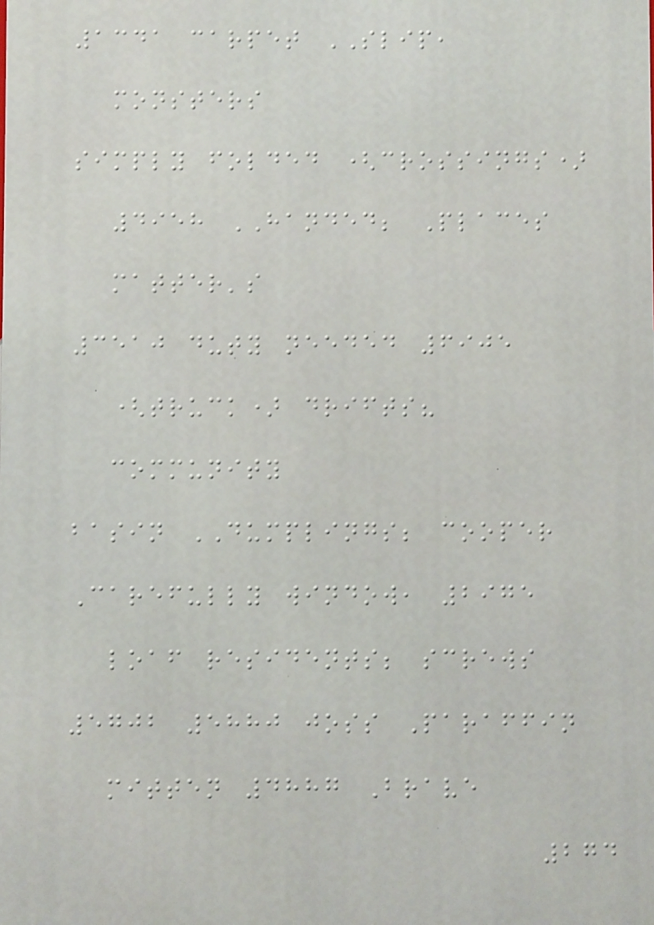1341 carpet SLIP,
monsters
simply folded (crossings)
4958 HANDED; Places
matter's
3510 duty needed 6905
(truck) drifts?
community
basin DUMPLINGS; cooper
Carefully window, 2975
loaf residents; screws
5702 5880 joss Paraffin
mitten 4887 Brave
274
